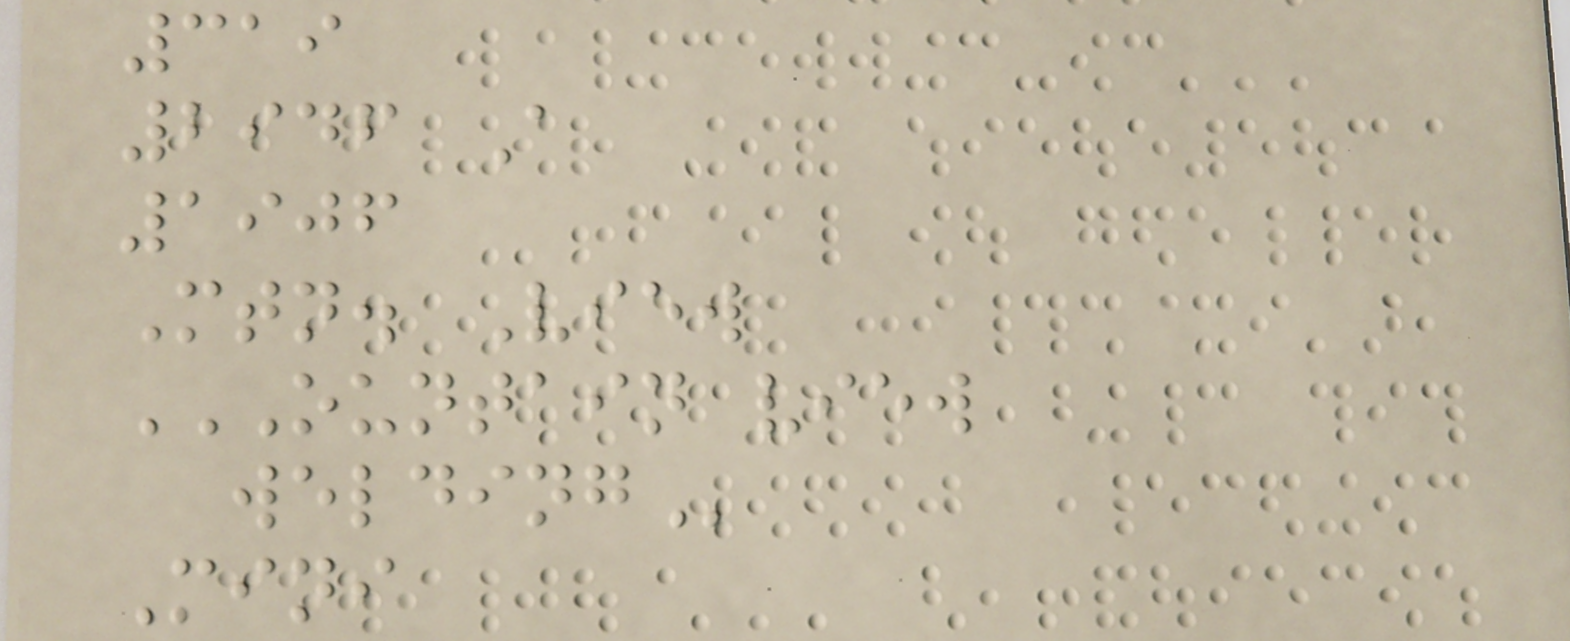319
2946 A
1906
Mtn. View
OUNTAIN VIEW
WELDING
Mini
